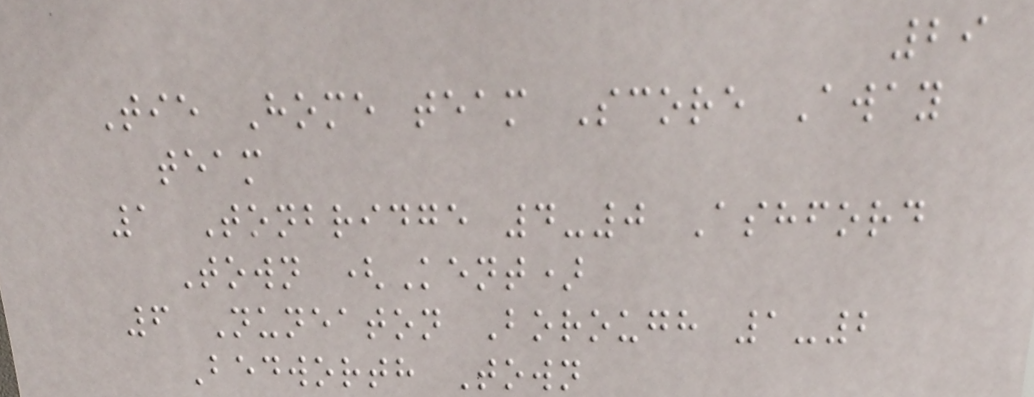29
Tie Home team Score Away
team
1 Tonbridge 4-0 Ashford
Town (Kent)
6 Nuneaton Borough 1-2
Bedworth Town
